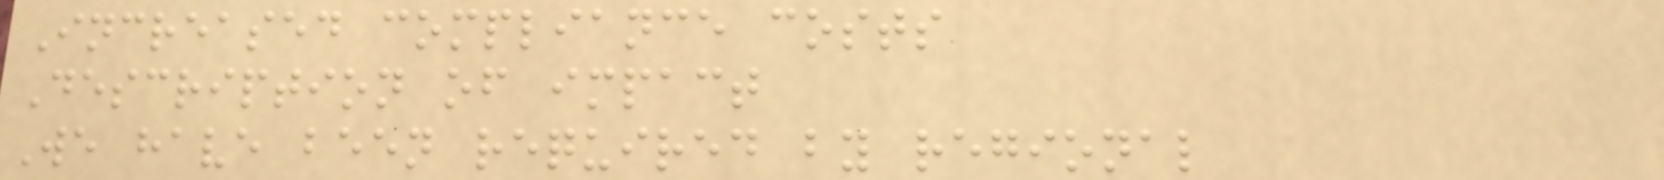Increased compliance costs
Description of impact
We have been required by regional
